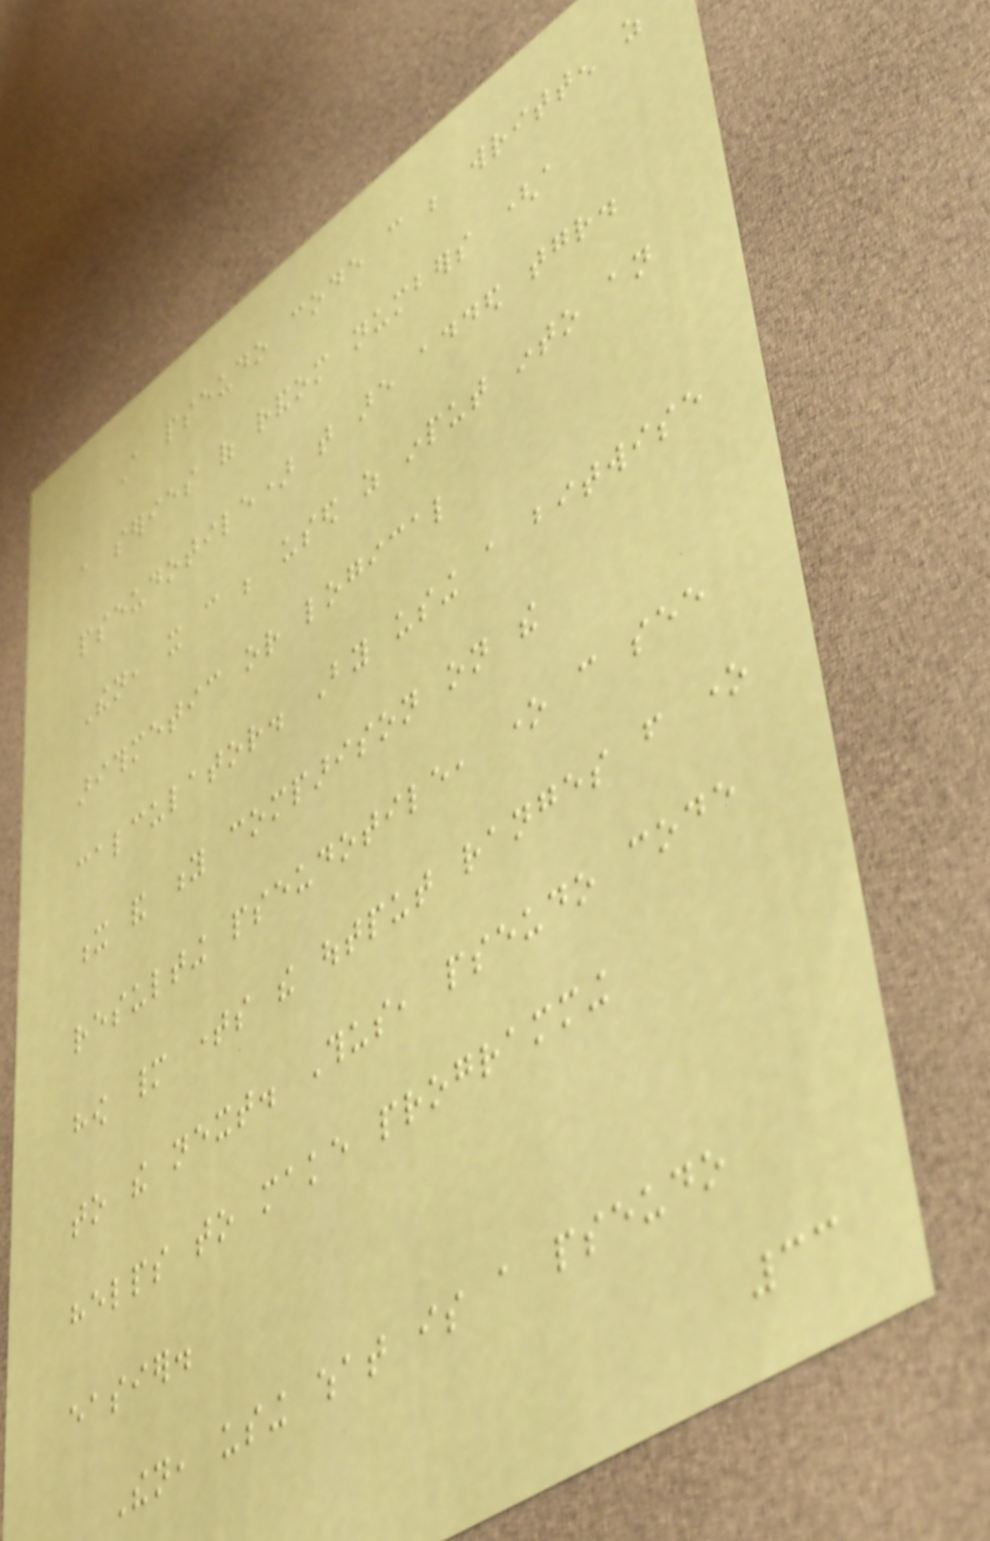A pseudo code can be written as
a series of random numbers (a
pseudotile) that are added together.
Then, it can be used as input into an
arithmetic or logical
calculator. By using a bitwise
x and y comparison on the
resulting pseudotile, one can see
how many times the output ranges from one
to the next. Thus, pseudo code
helps to make programming
easier.
Then, using what is a pseudo
33
